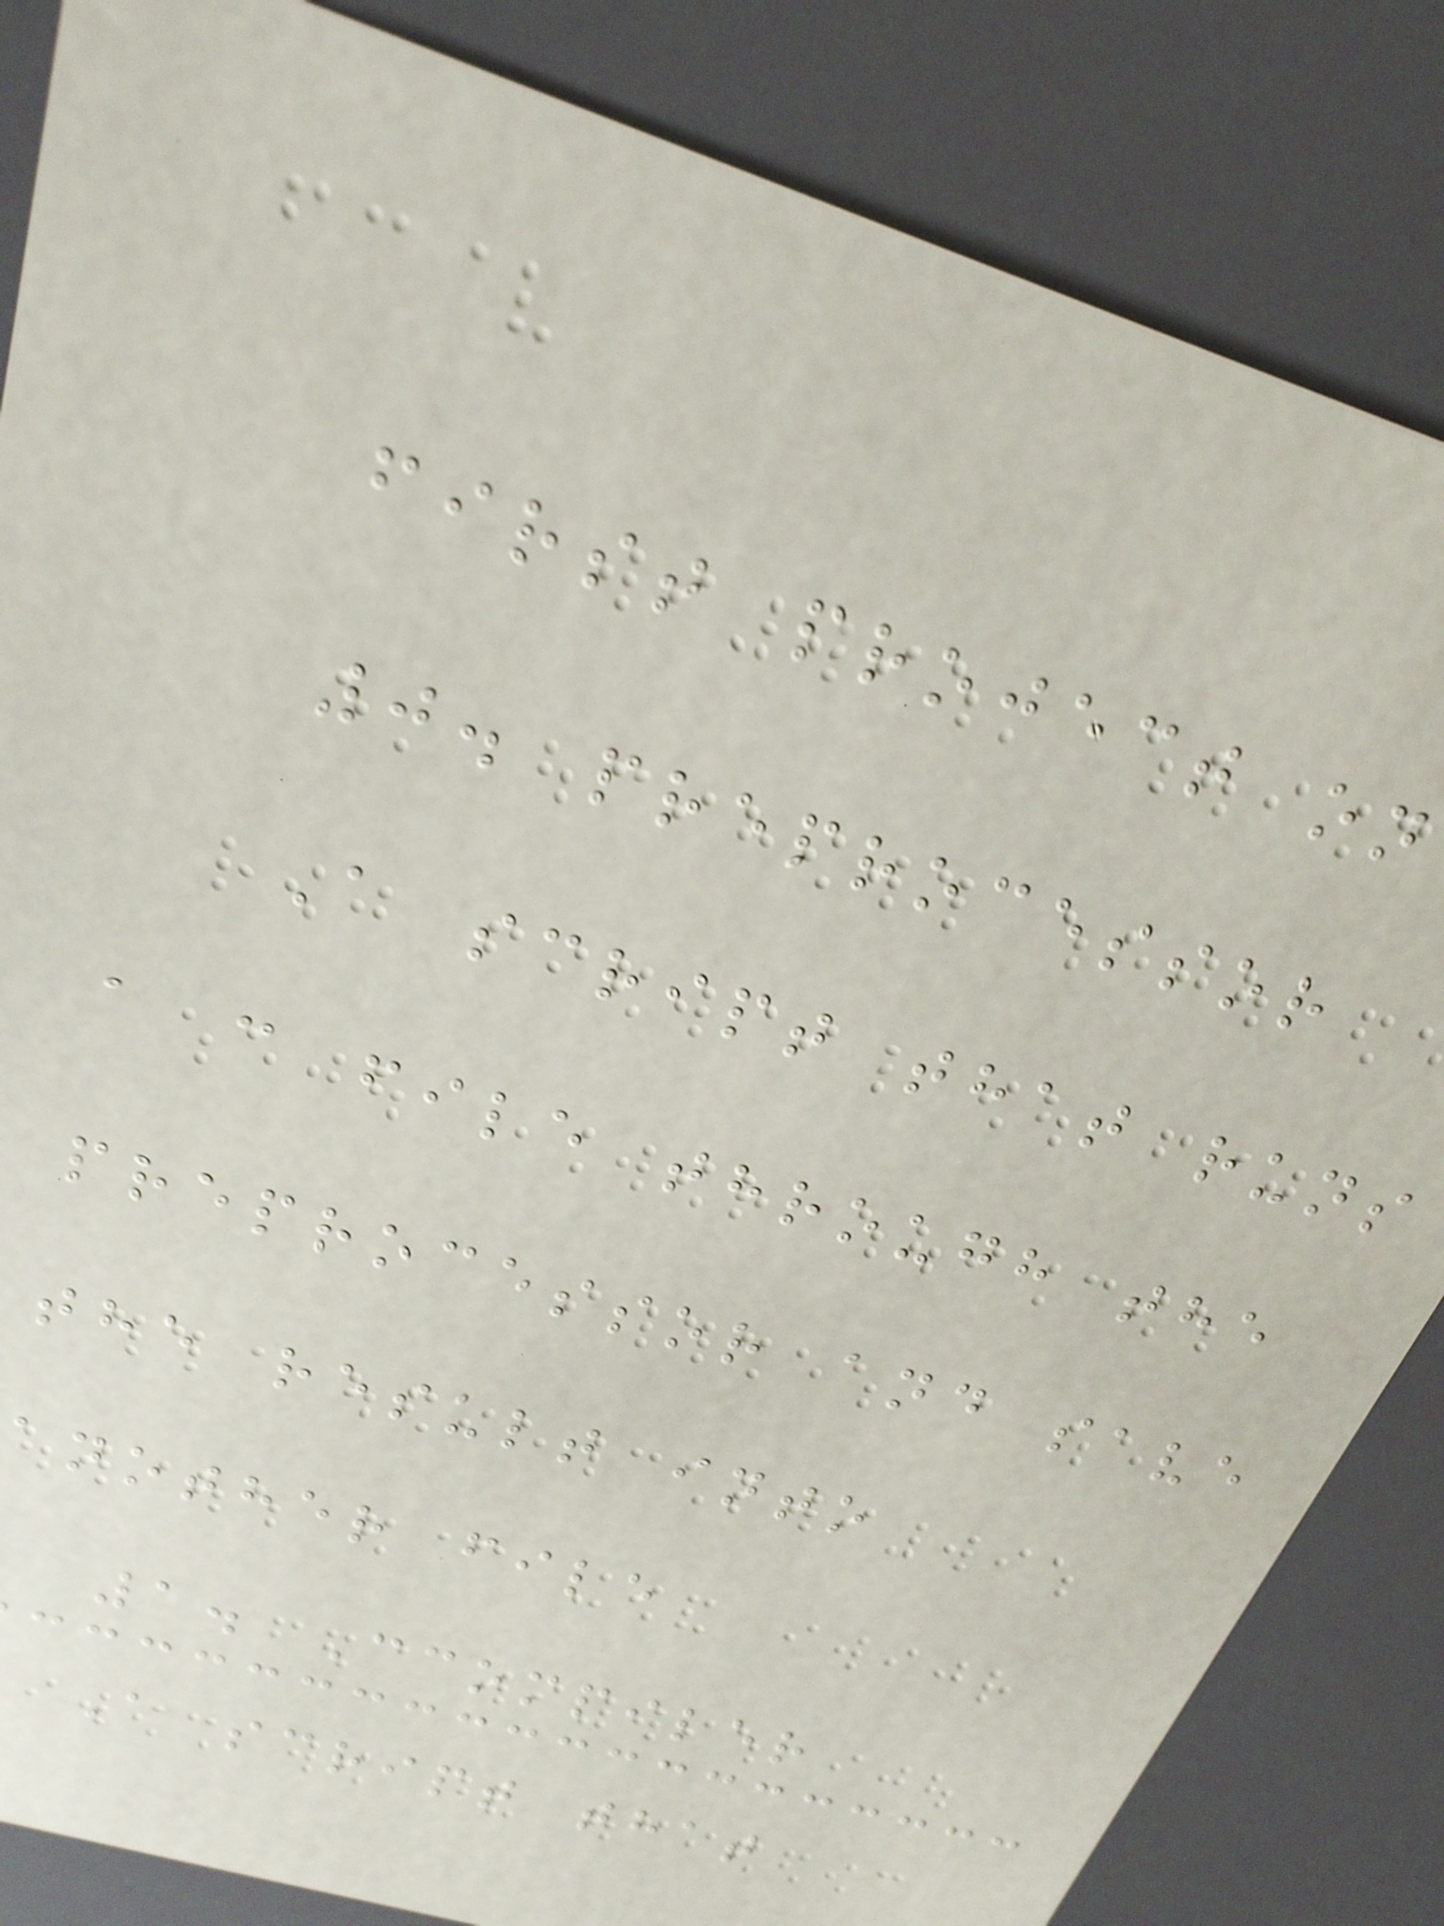first project on
0. preprocessor
A script that runs
a c file through the
preprocessor and save
the result into
another file
1. Ccompiler
A script that
